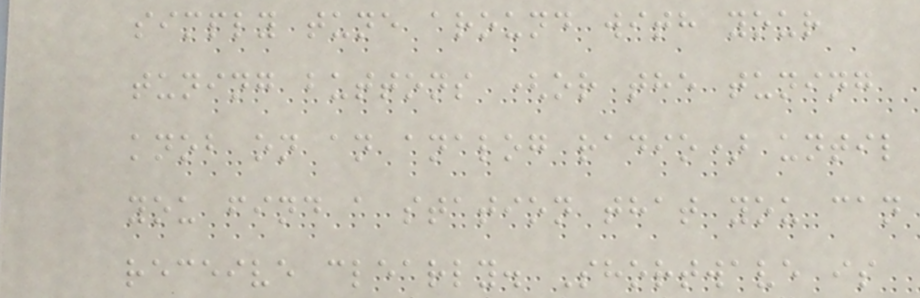simply tune around with your
tuning buttons (or the tuning
knob on an analog radio) until
you find a station that you can
receive clearly. Shortwave is
